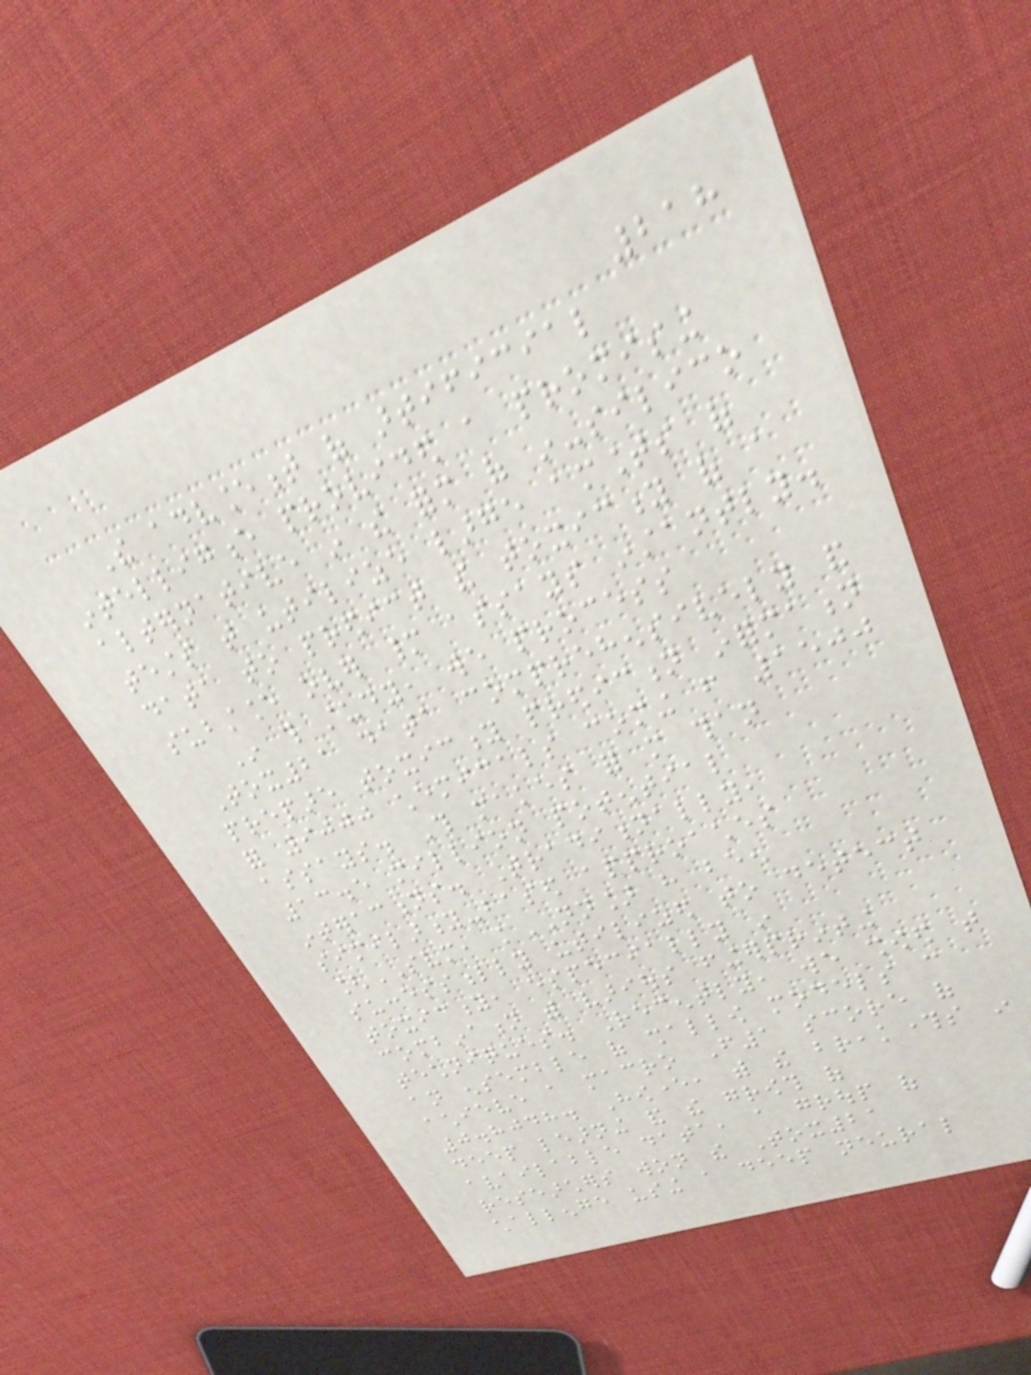218
The advancement of artificial
intelligence provided a promising
alternative in the form of in-silico
tests that utilize large amounts of
data to predict the toxicity of a
substance over many assays instantly.
In this study, we process
Tox21 data comprehensively and
prepare toxicity prediction information
for 9000 chemicals coming from 1500
assays. This makes for more than
13.5 million potential
interactions. Traditionally,
similarity-based approaches
[SVM, kNN] have been
successfully utilized to detect
toxicity, especially in
combination with various fingerprinting
techniques. Recently, we showed that
an ensemble of shallow models can
achieve a macro F1 score of
0.8048. However, with the breakthroughs in
deep learning and the growth of
available data, a group of
researchers won the Tox21
challenge using a deep neural
